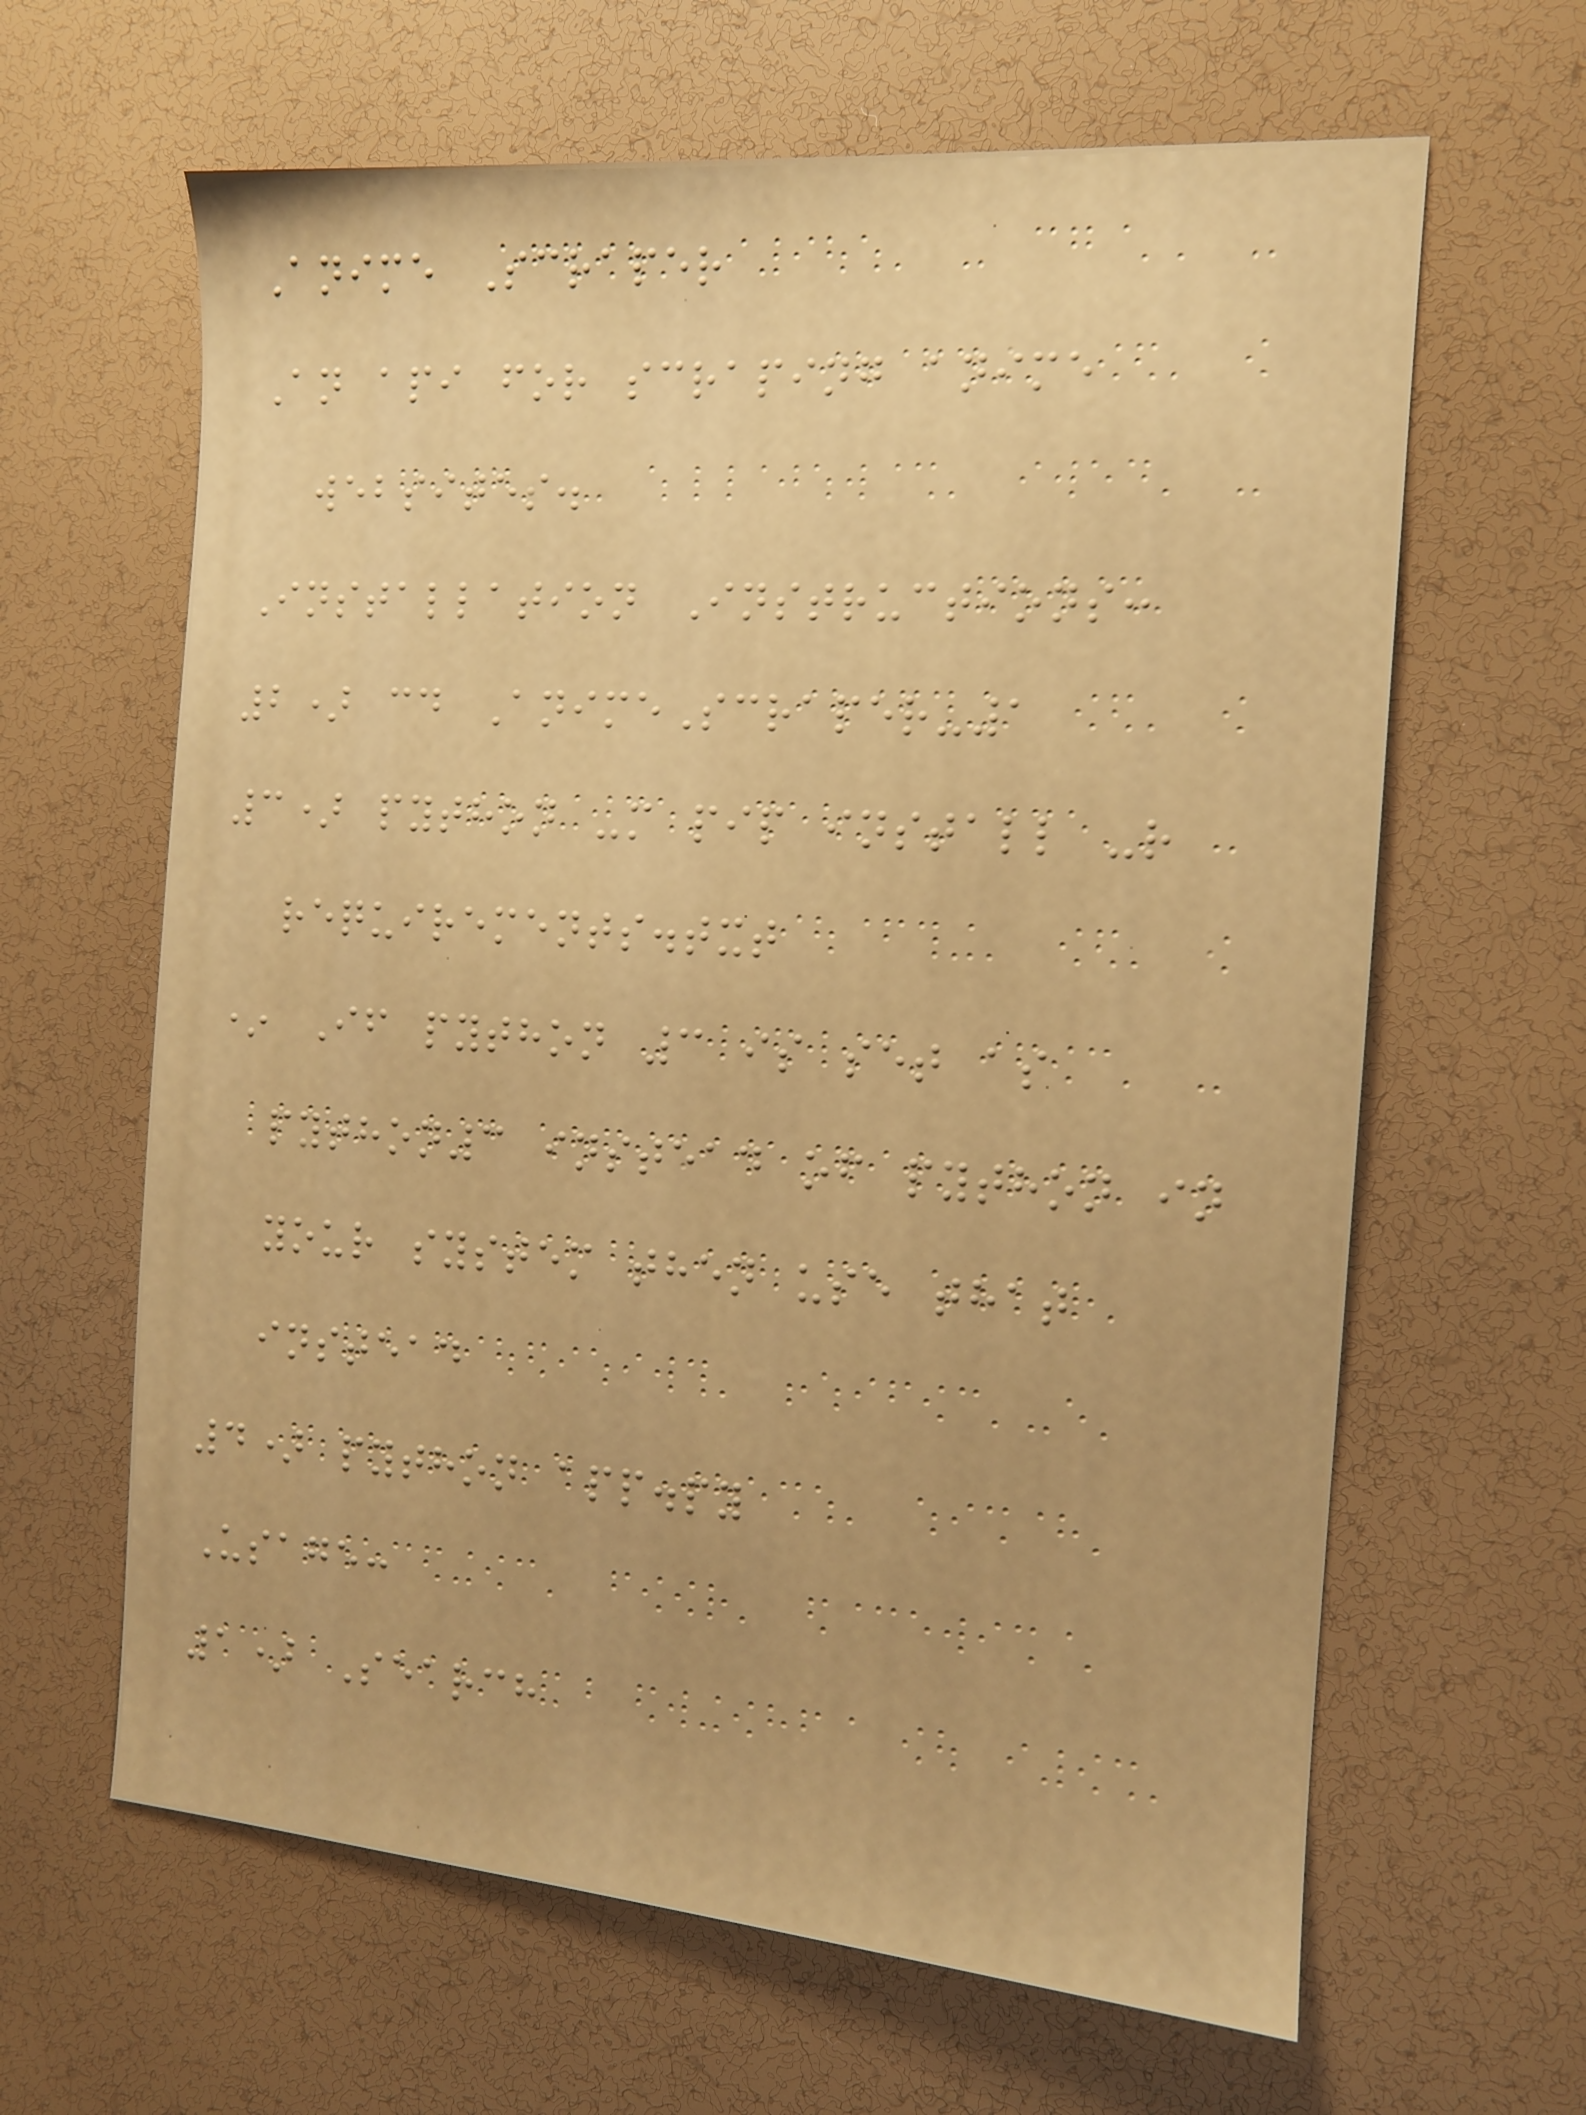Anime Scraper
An api for scraping anime
websites.
Installation Instructions:
2) cd AnimeScraper-1
3) python -m pip install -r
requirements.txt
* If python 3 is set as
python3 instead of python in
your system then use that
instead
4) python app.py
Usage:
1) Search
